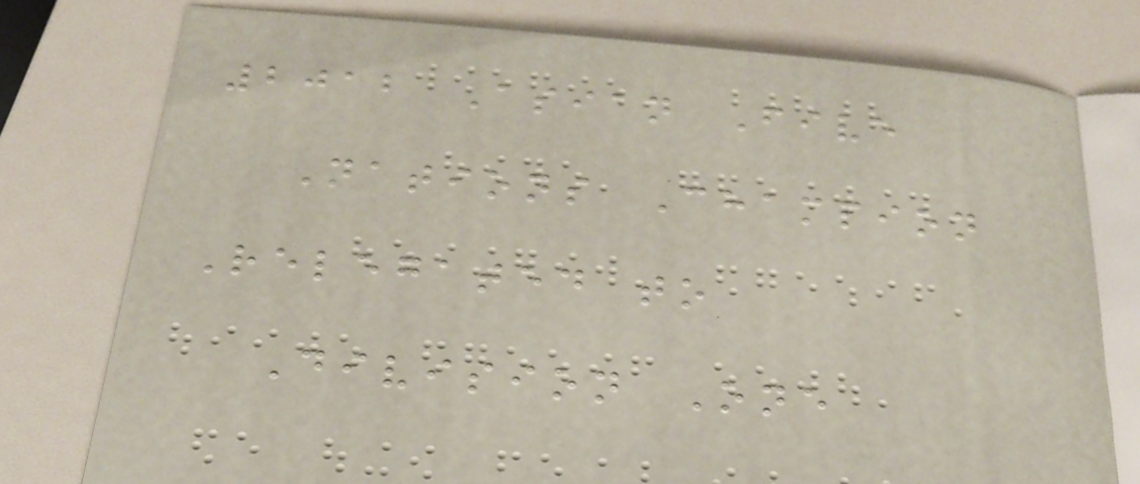2012 Asian Five
Nations Champion
Relegated to
Division One
